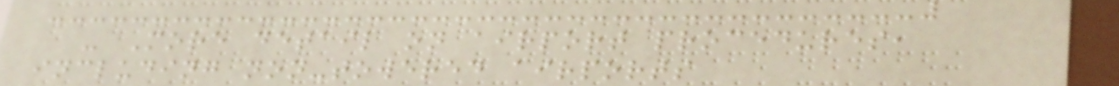- More detail on airport procedures,
including non-towered airports
